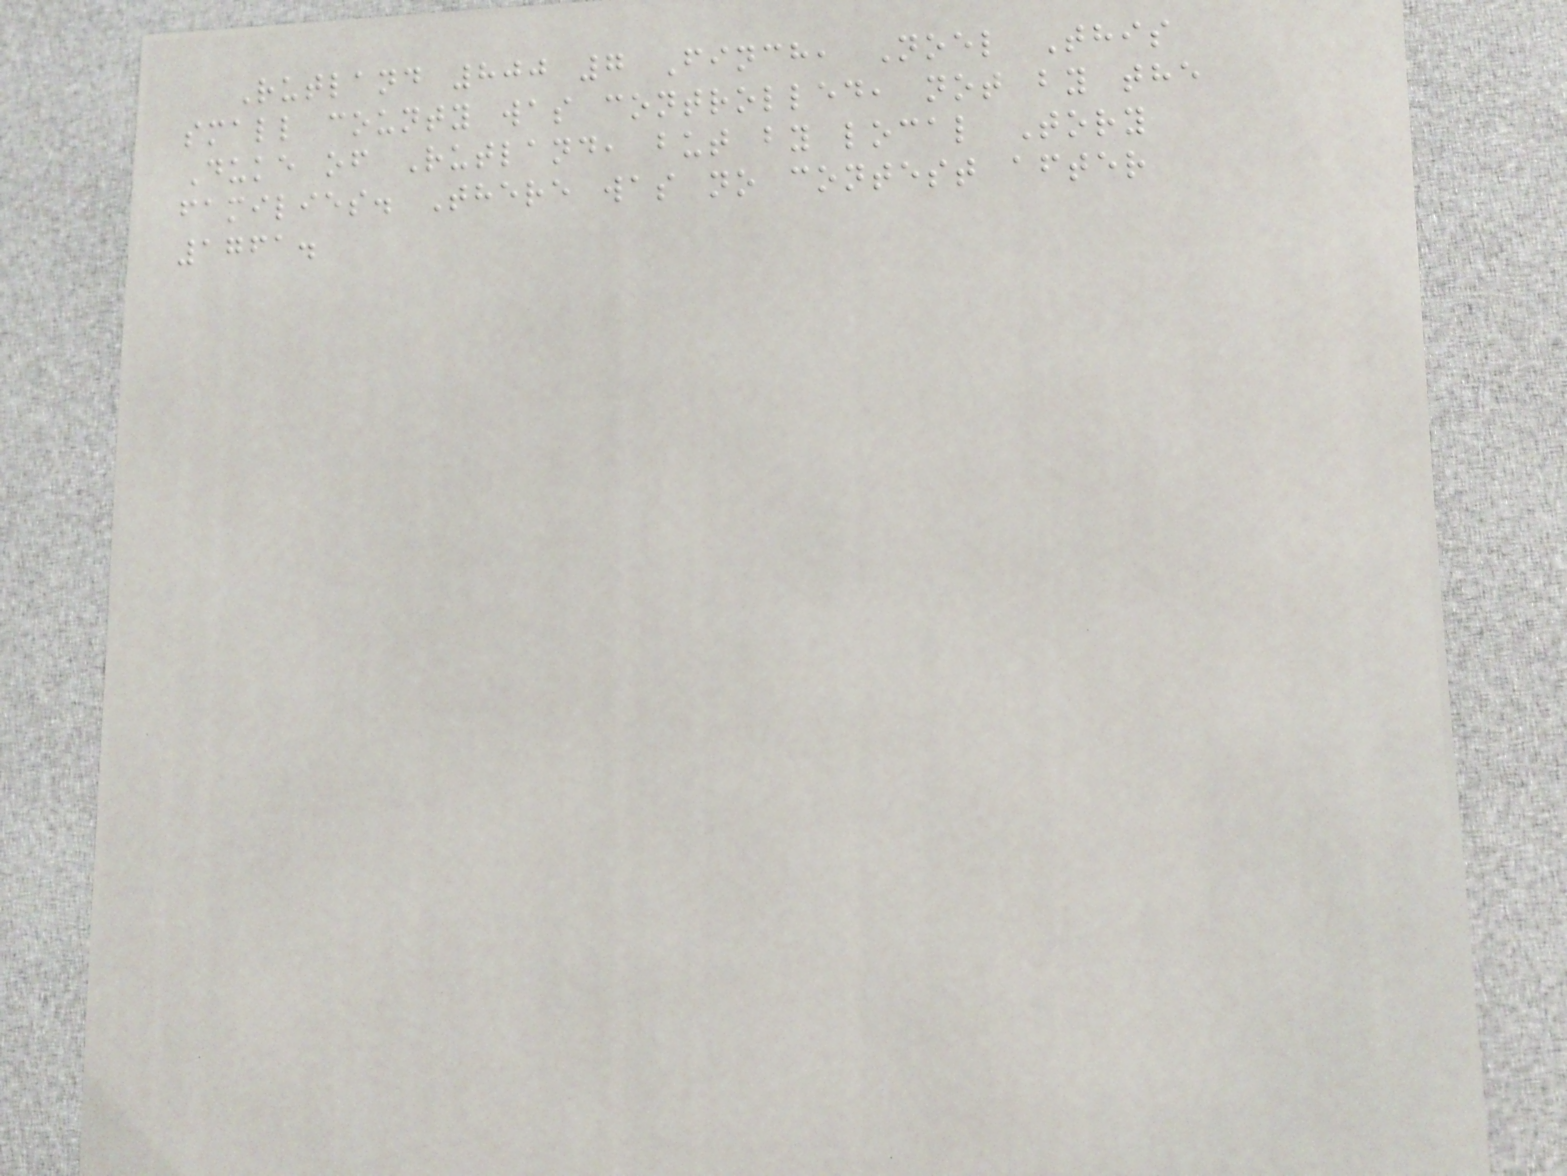Rutland 800 7 Finch, Noel This
small county was controlled, not by the
Duke of Rutland, but by local Tory
families. There was no contest after
1761.
